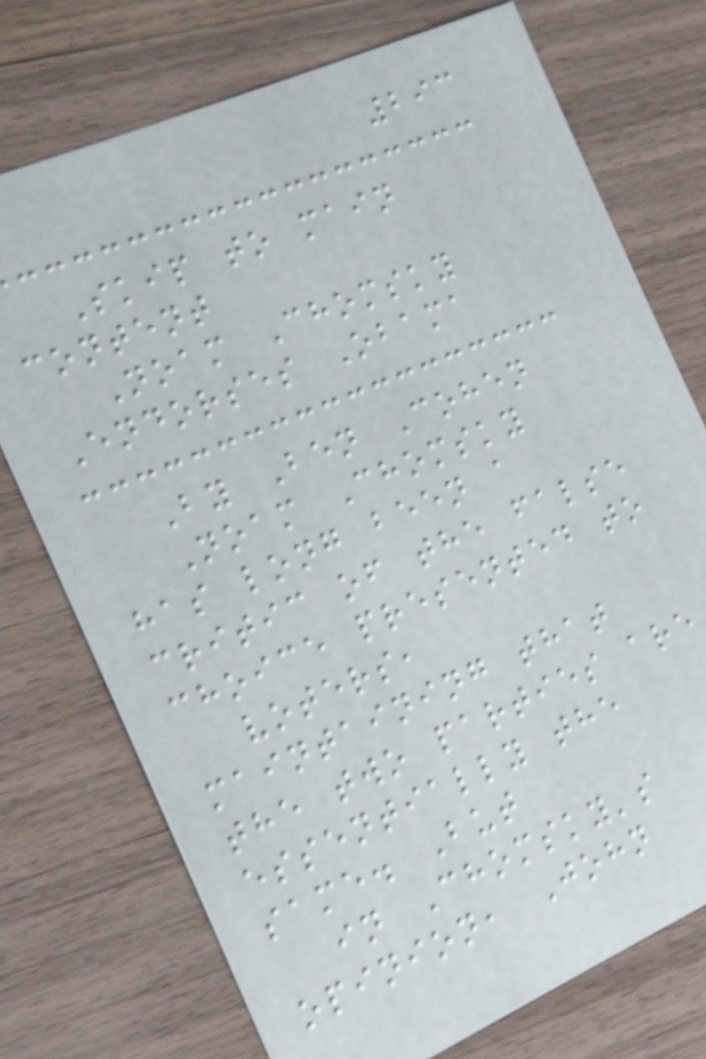293
Skip to main
content
Noam Chomsky
Endorses Obama
By Ben Cohen
Noam Chomsky
has long been a
critic of the false
choice presented to
voters,
maintaining that
the two parties are
essentially the
same. But
in Chomsky's
opinion, John
